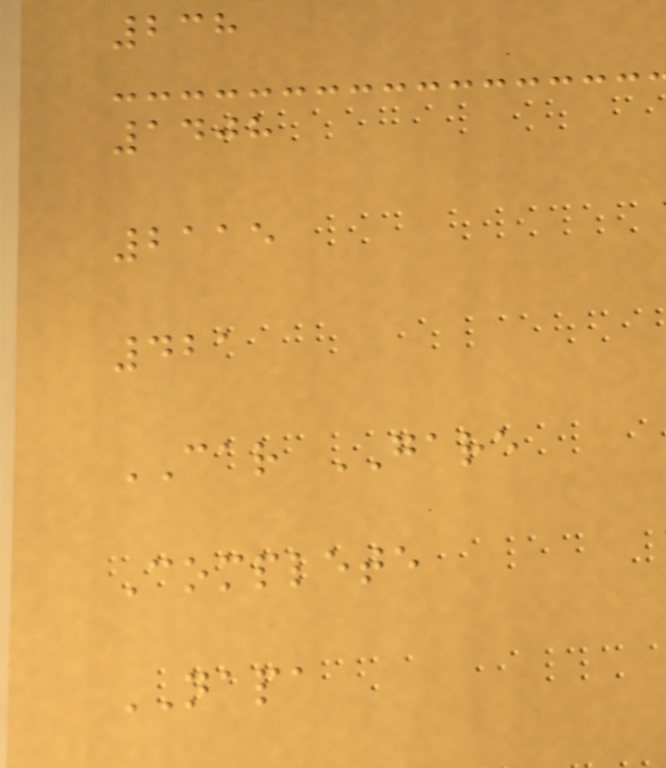238
1408
2115
421
CAR GARE
Complete
NAPA
